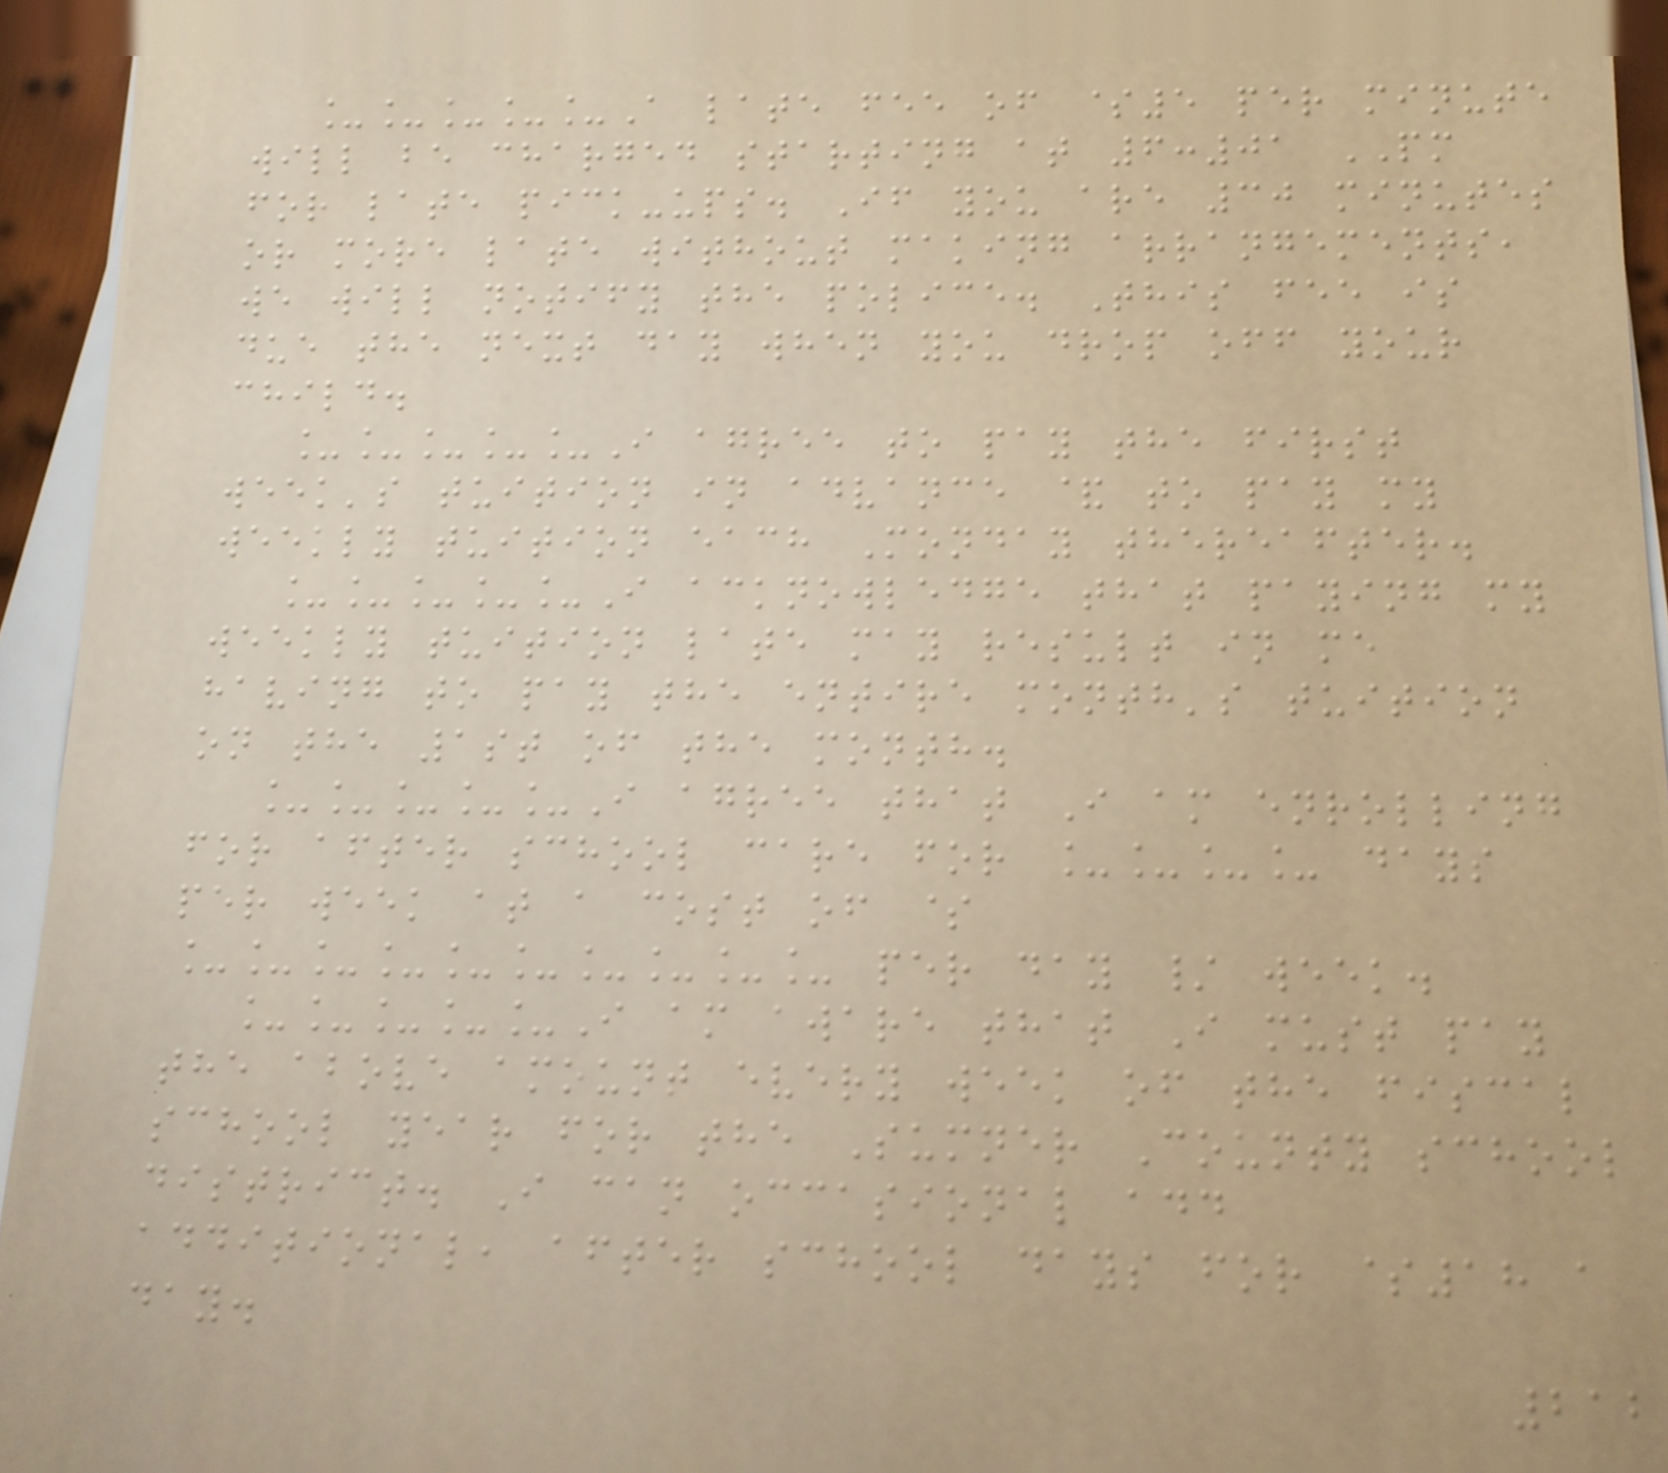_____A late fee of $5 per minute
will be charged starting at 6:01 PM
for late pick-ups. If you are 30 minutes
or more late without making arrangements,
we will notify the police. This fee is
due the next day when you drop off your
child.
_____I agree to pay the first
week's tuition in advance & to pay my
weekly tuition each Monday thereafter.
_____I acknowledge that paying my
weekly tuition late may result in me
having to pay the entire month's tuition
on the 1st of the month.
_____I agree that I am enrolling
for after school care for ____ days
per week at a cost of $
__________ per day / week.
_____I am aware that I must pay
the above amount every week of the fiscal
school year for the Sumner County school
district. I can occasional add
additional, after school days for $18 a
day.
212
